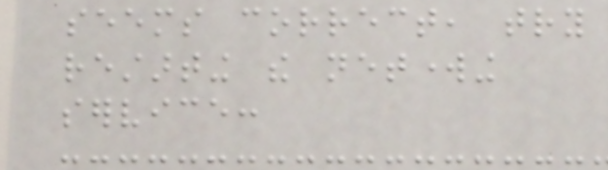seems correct, try
restarting the networking
service:
